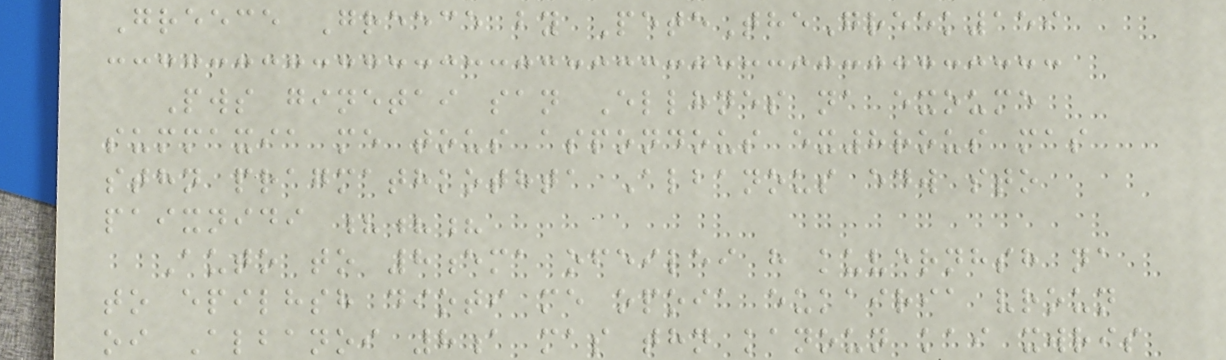Greece Greece by PeteTheGreek159
Pws ginetai san Ellhnes na exoume
summaxia me tous aspondous ex8rous mas
sthn pragmathkothta Albanous edw sto
paixnidi ???
Auto to 8ema ofeilei h kuvernhsh na
to epilhsh dioti me opoia eukairia vroun
oi Albanoi 8a mas thn kanoun kai xwris
